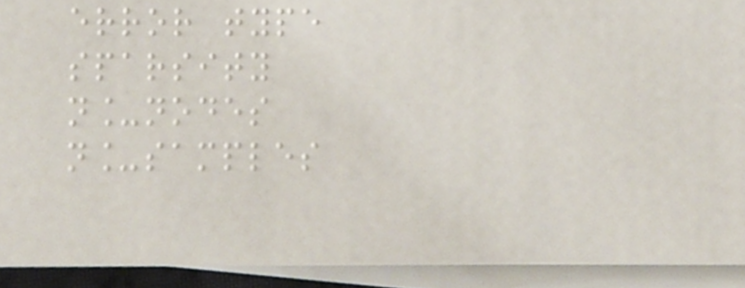error type
sparsity
n_nodes
n_samples
